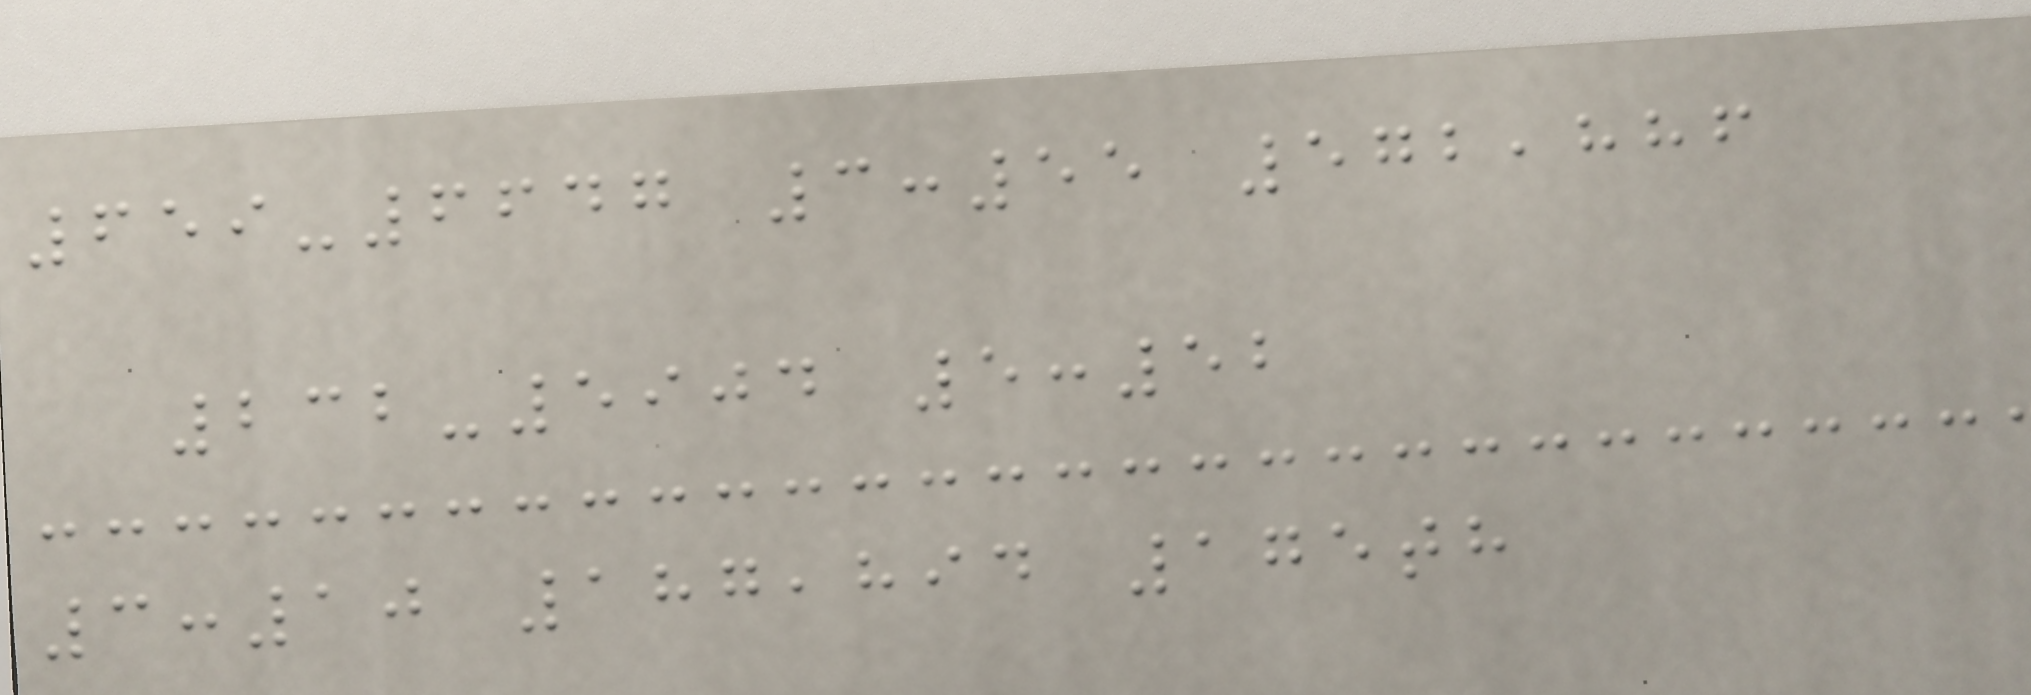659-6647 3:55 572,886
232-5904 5:52
3:10 187,894 175th
